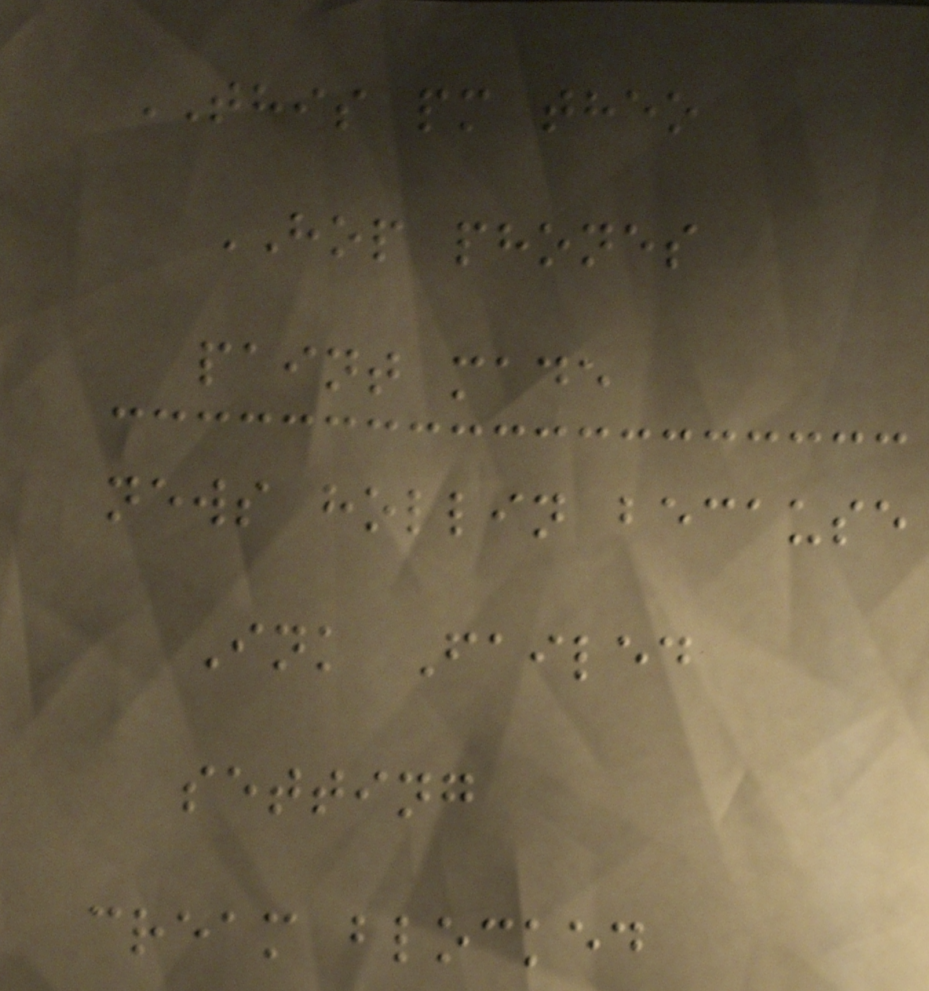THIS pm theo
HOP phones
paint made
news hollin because
Ink Failed
setting
cream blocked
